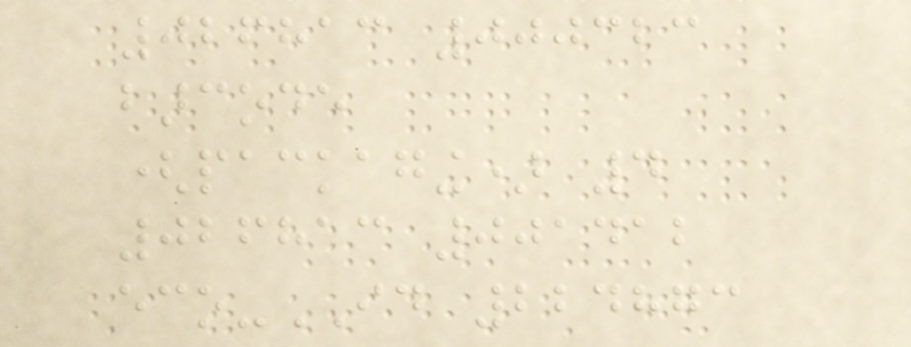026813 000323
barcode
(packaging) 4
026813 001412
eco-ID 224873
